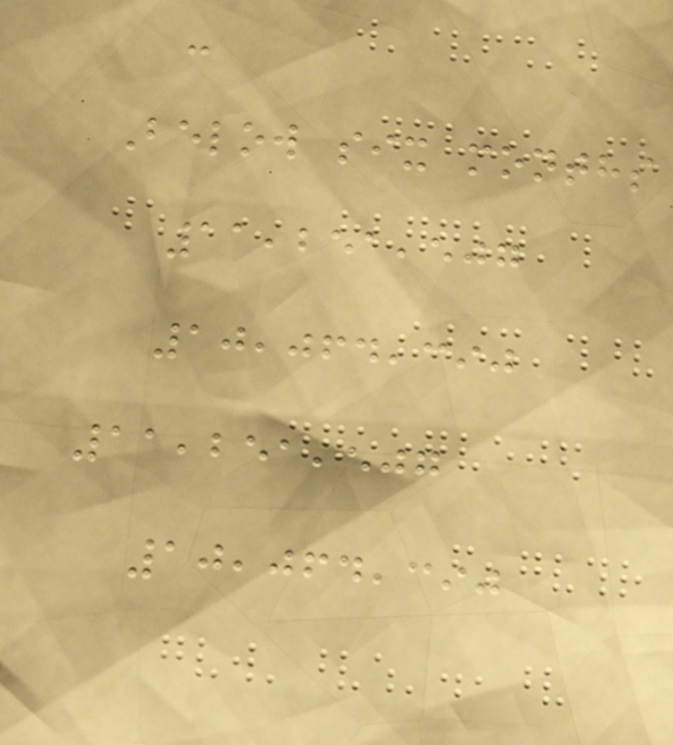-
Below six months
11,251,507
10,064,390
11,251,507
10,064,390
